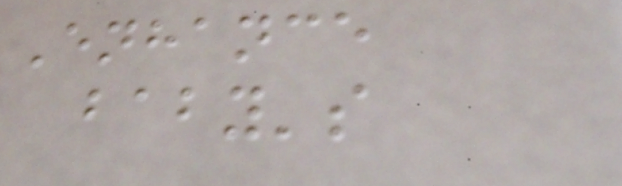Enhance
baby's
